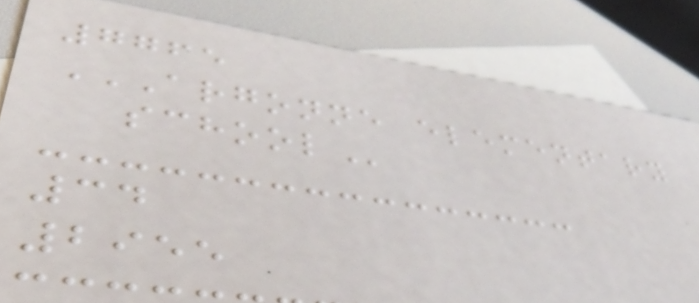7765
ARGONNE ELEMENTARY
SCHOOL
34
2955
